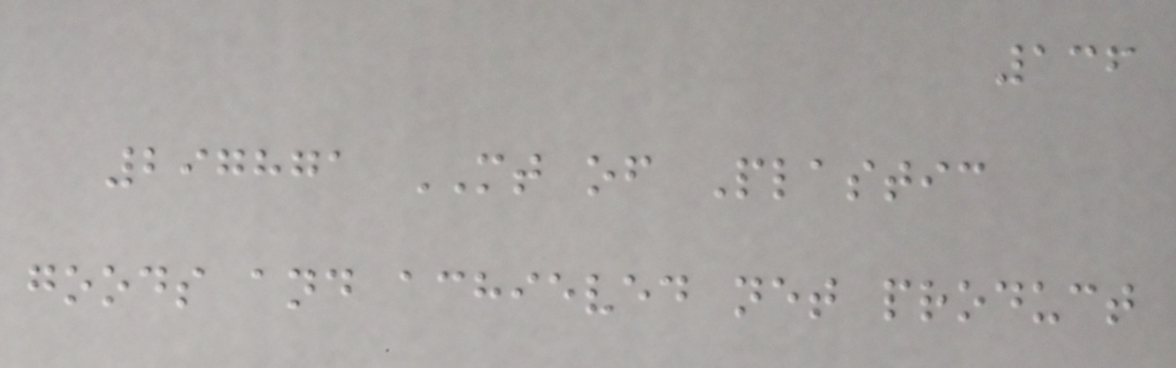136
297871 MT of Plastic
goods and achieved net product
